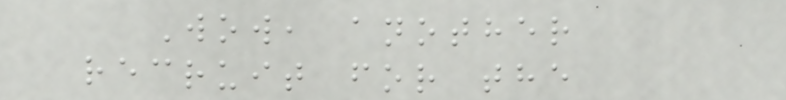Wow, another
recruit for the
